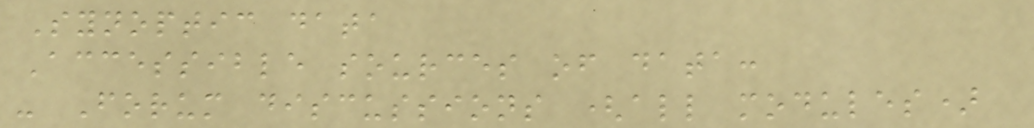Synoptic data
Accessible sources of data:
- Forum discussions (all modules)
